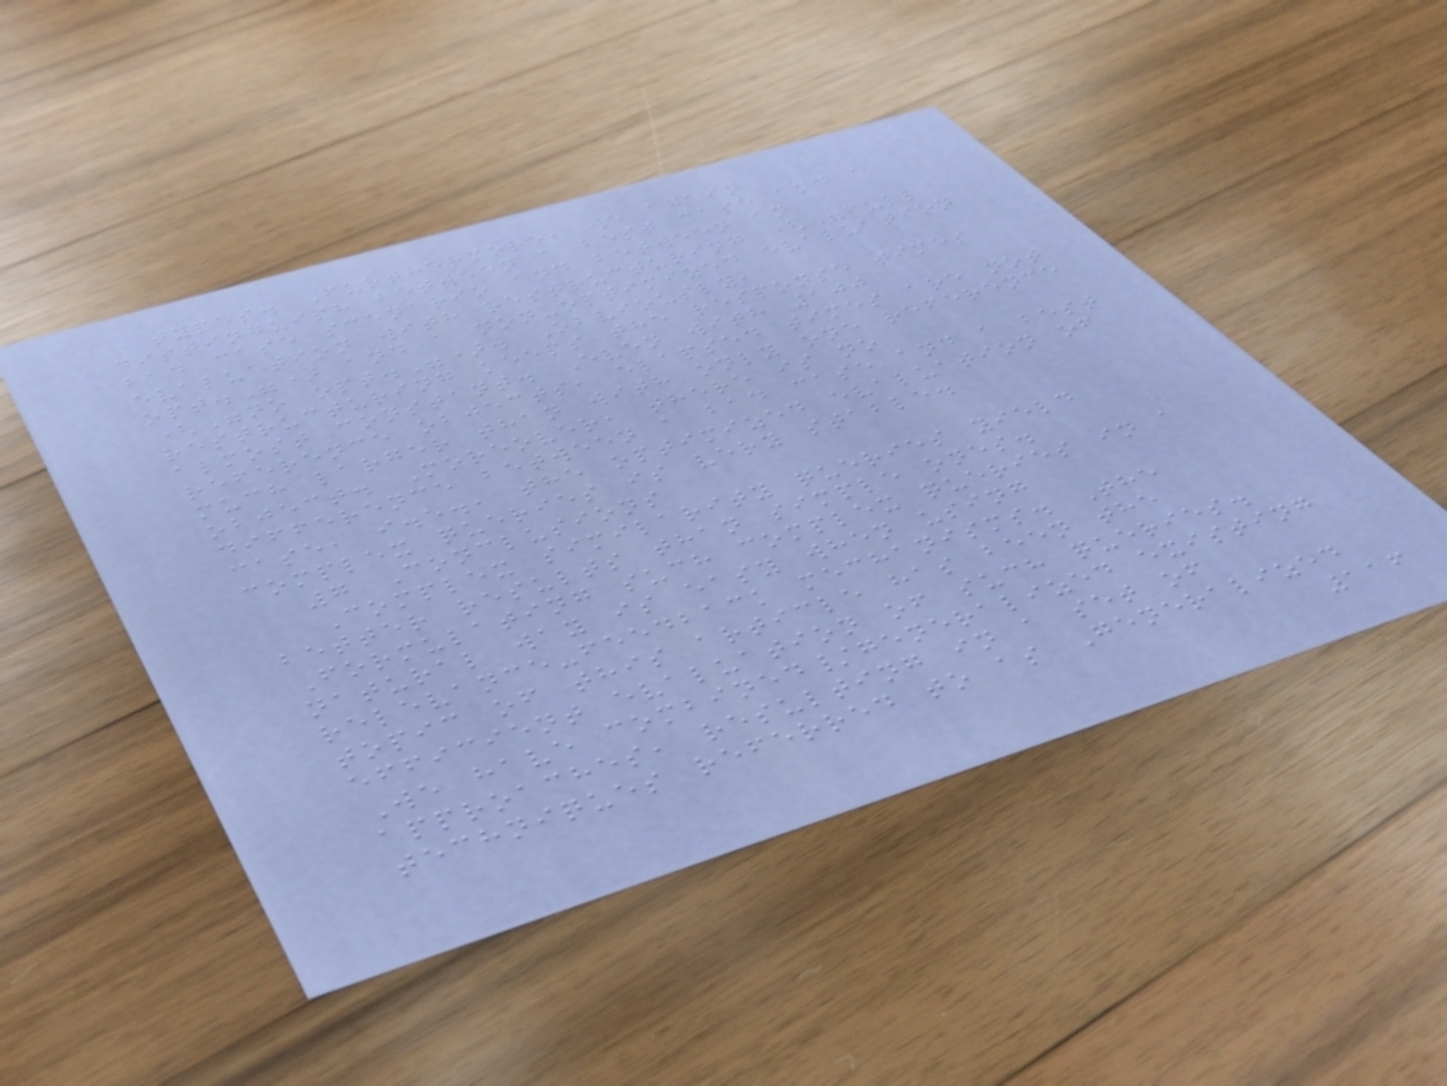types. Furthermore, we again
distinguish between a best case and a
bad case scenario and between an
evaluation with restructuring ("full
opt.") and a non-optimized evaluation
("no opt."). Obviously,
restructuring keeps the response times
almost constant. Even with 100
reference objects, elapsed times are not
much larger than with only one reference
object. Moreover, there is no
difference between a bad case and a best
case, i.e., the optimized evaluation of
complex queries is very stable.
7 Conclusions
Complex similarity queries yield
better results than simple ones.
Formulating such complex queries in a
natural way is easy when using
relevance-feedback mechanisms. The
topic of this article has been the
efficient evaluation of such queries.
We have combined/generalized existing
approaches, resulting in a set of
techniques referred to as Generalized
116
